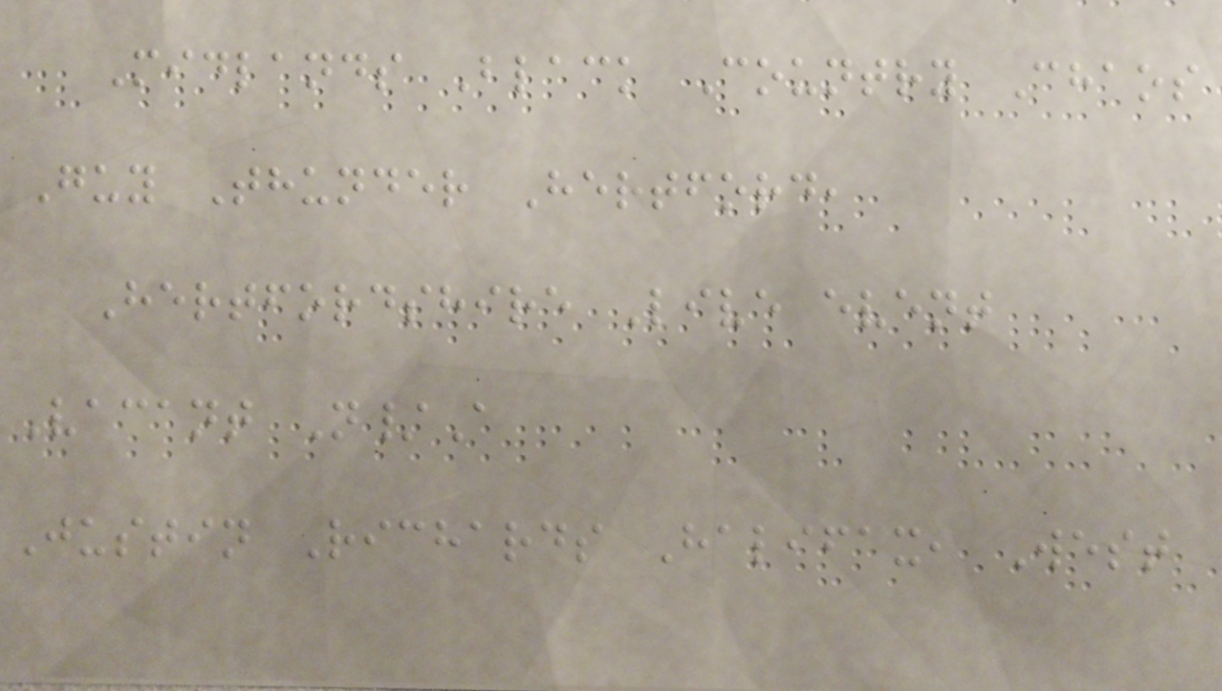Midlands Black Country Chaos
Guy Thunder Hertford,
Hertfordshire Live event
Vacant N/A
Justin Richards Halifax, West
